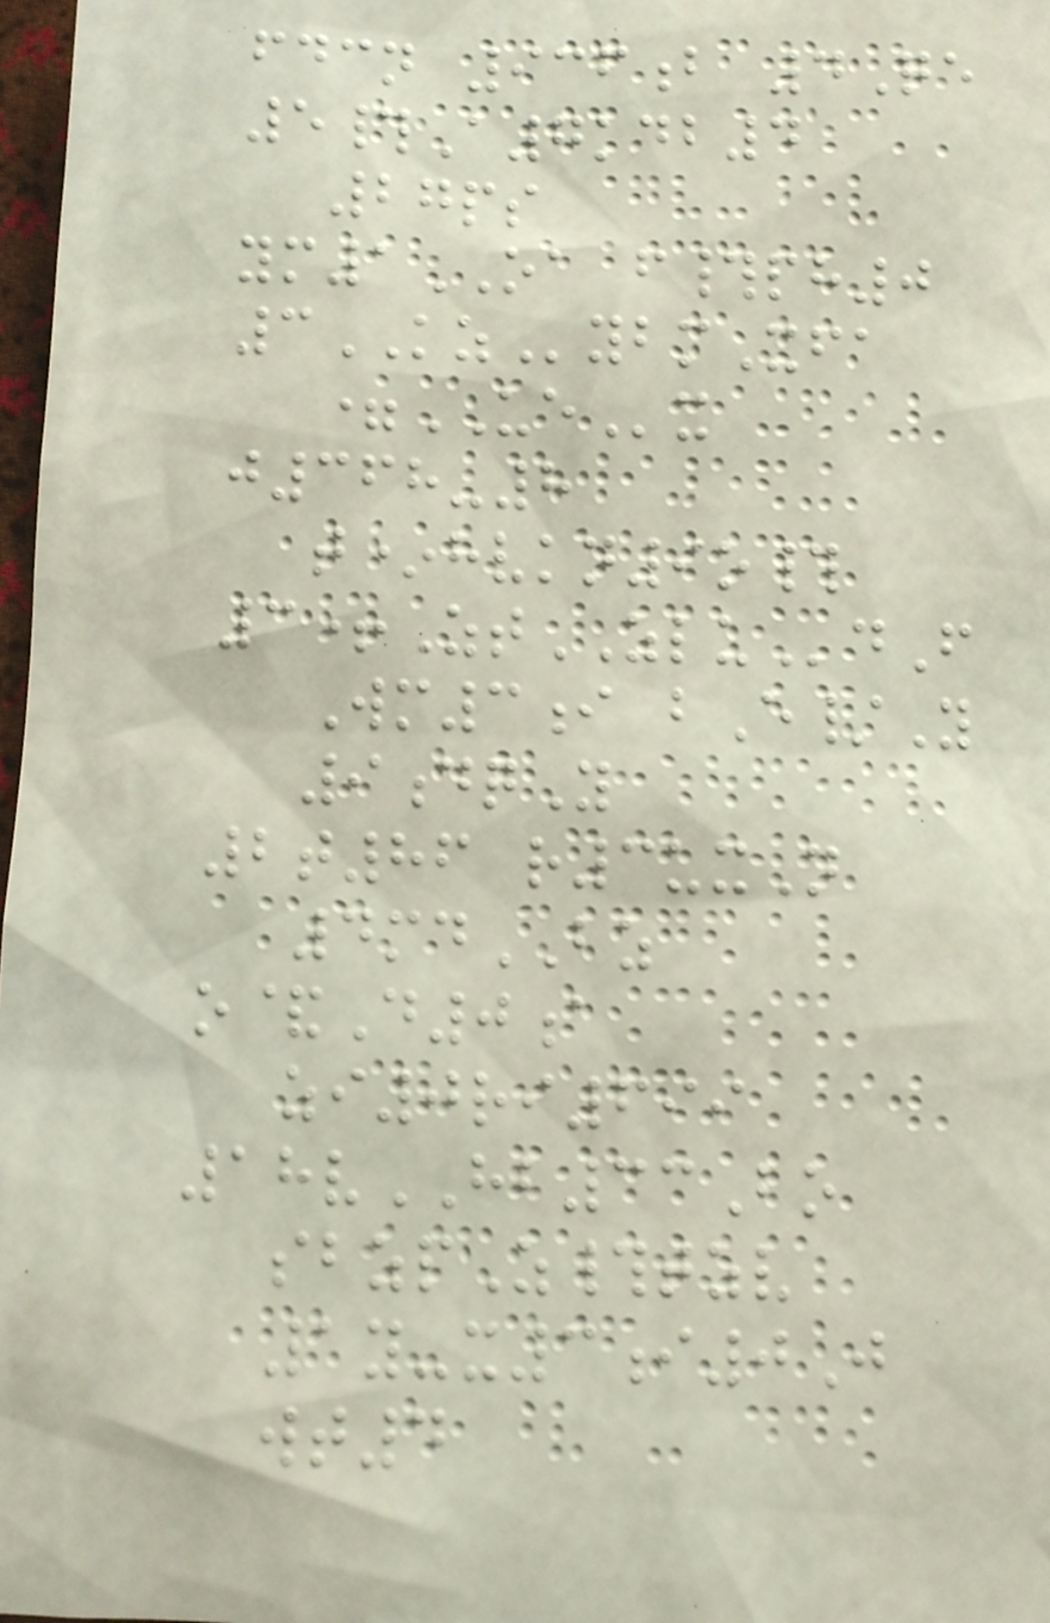fdcn 936b 4Qe
5#A7kdb4
27ps
ym1OA f#ph0
3KZybmXfa
=UEx
j368-8
t*hvkn9o#
3+ZtZLUdF
Wm3i bE/Y
9dqY
2t86 r3uxN
4mdBZ
o&D0a
zi0ri699
18vHB33Bo
sbzpZ#tzv
1y-x3i0J
wt4
